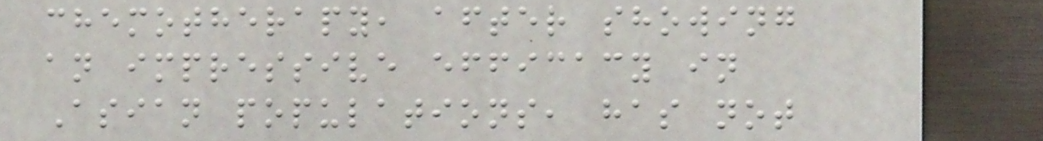chemotherapy, after showing
an impressive efficacy in
Asian populations, has not
